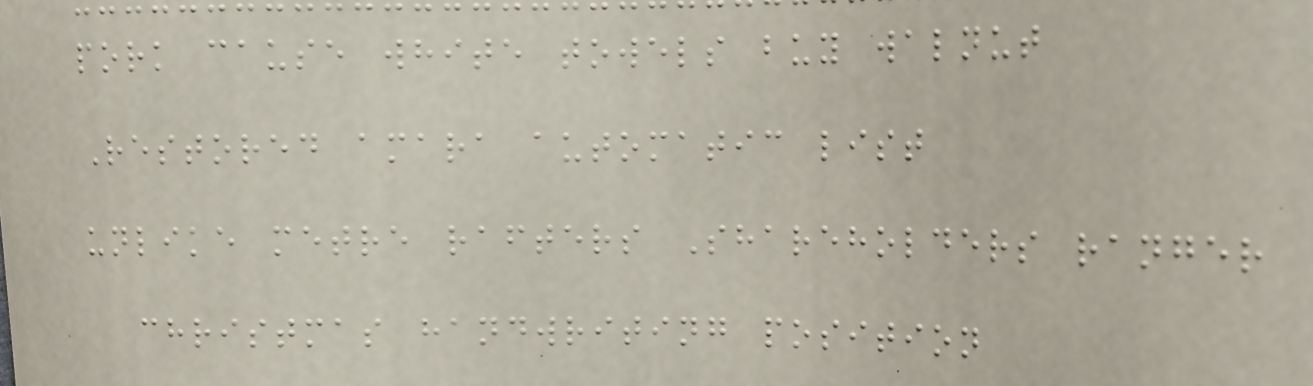pork cause white towels buy walnut
Restored amara automatic list
unlike metre rafters Shareholders ranger
christmas handwriting position
